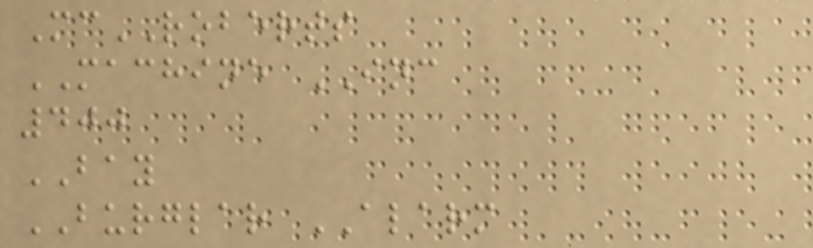McROBERTS
MACHINE INC
400
BAY
BURGLAR ALARM
